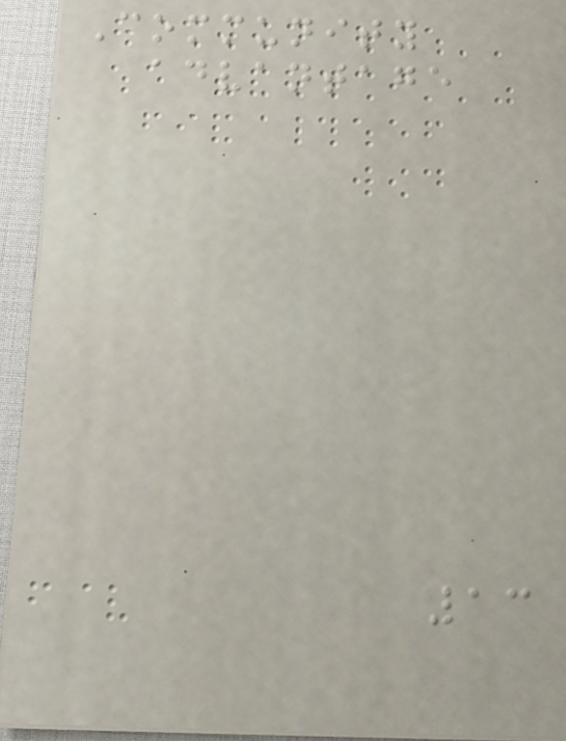Community
advantage
13
